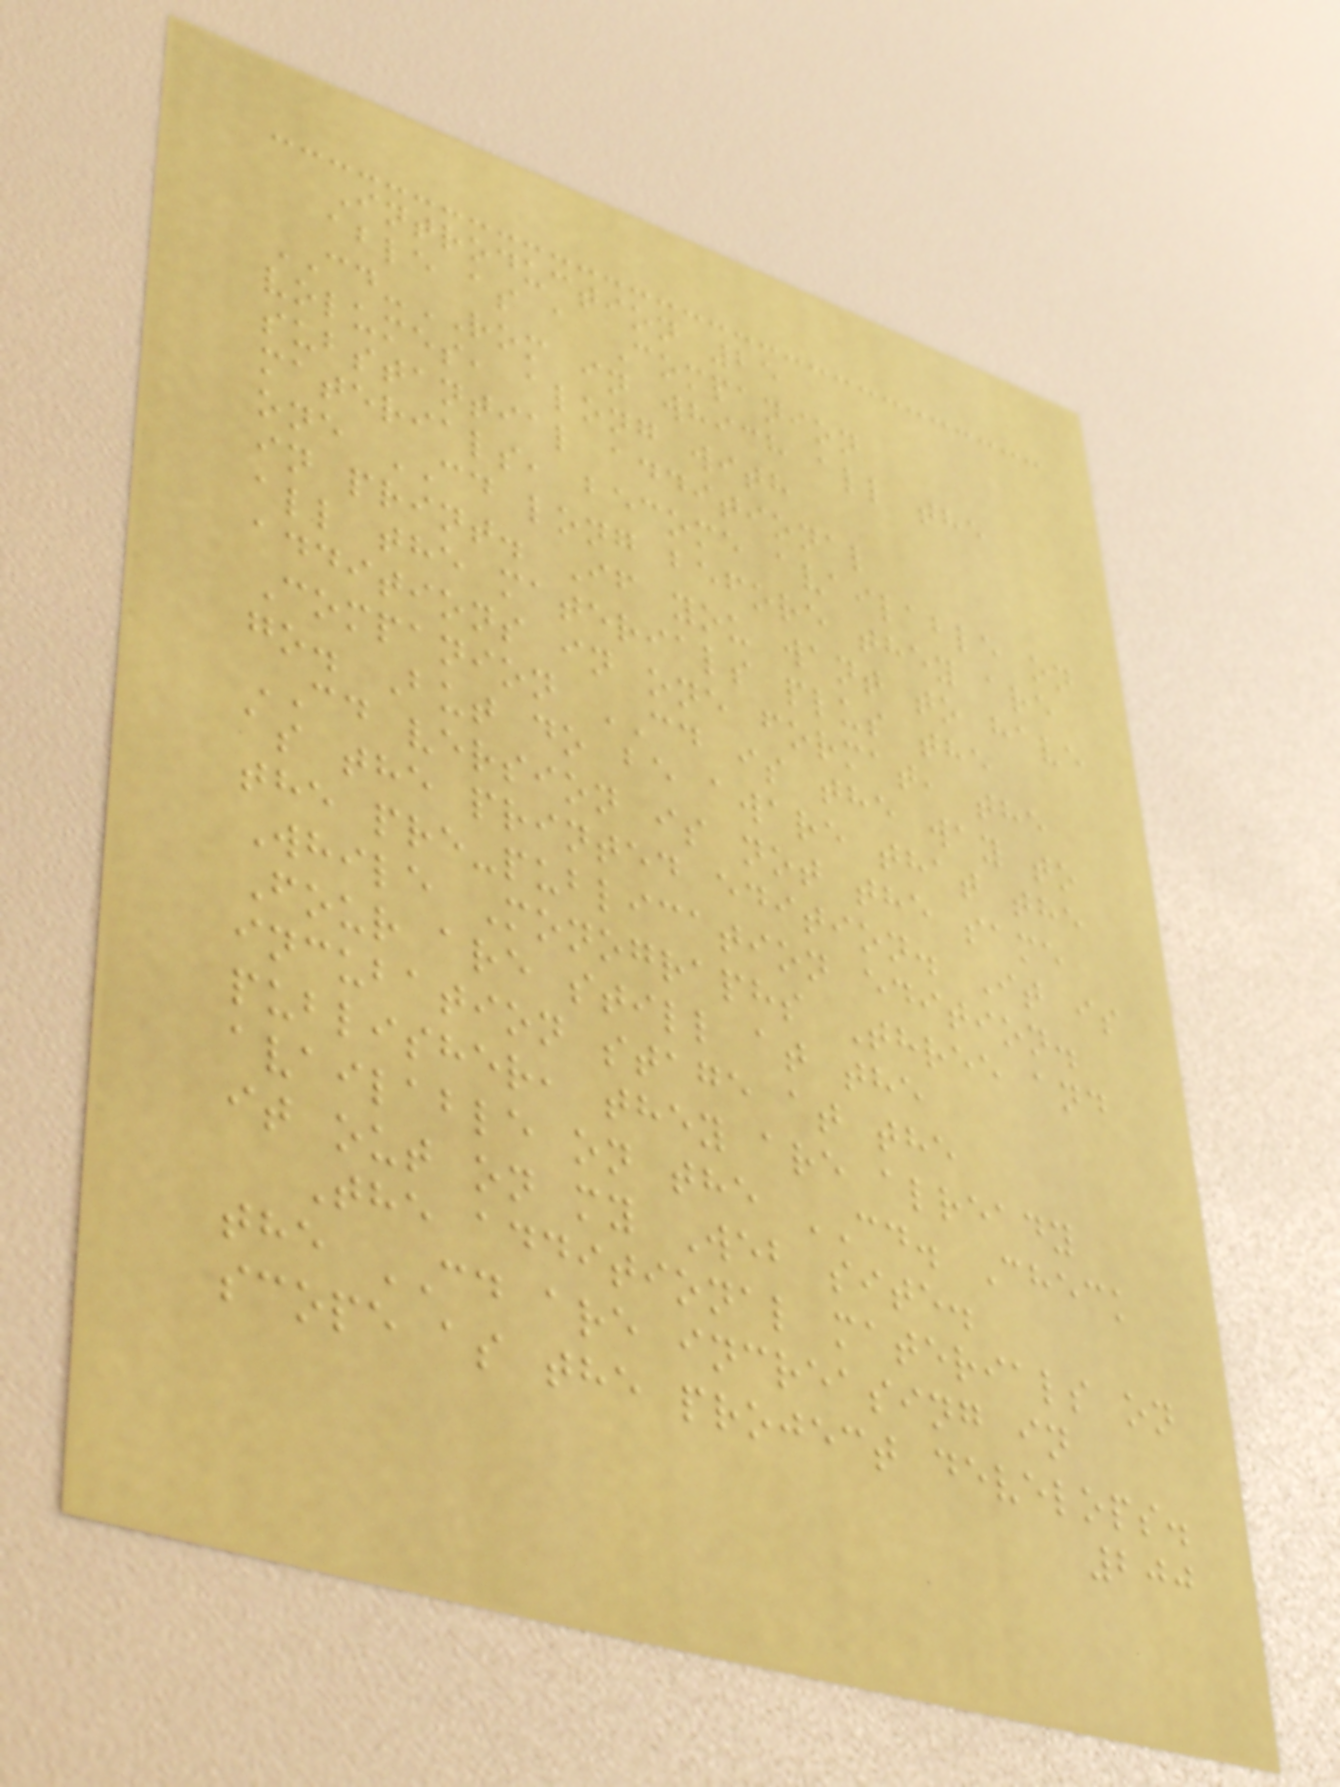Introduction 25
able as a Companion
CD-ROM in which all the
volumes, along with
substantial additional
materials, become available on
one CD long before they are
in print. If you want to have
all the materials plus the
additions in one format, the
Companion CD is the way to
go. But do be aware that the
CD version is not the same
as the printed edition. It is
the pre-publication edition.
While Monographs Three and
Four are still at the
incubation stage at the
publisher, they are already
available on the CD. Check
it out on my Web site.
The additional materials on
the CD are increasing in
scope as the project develops.
200
